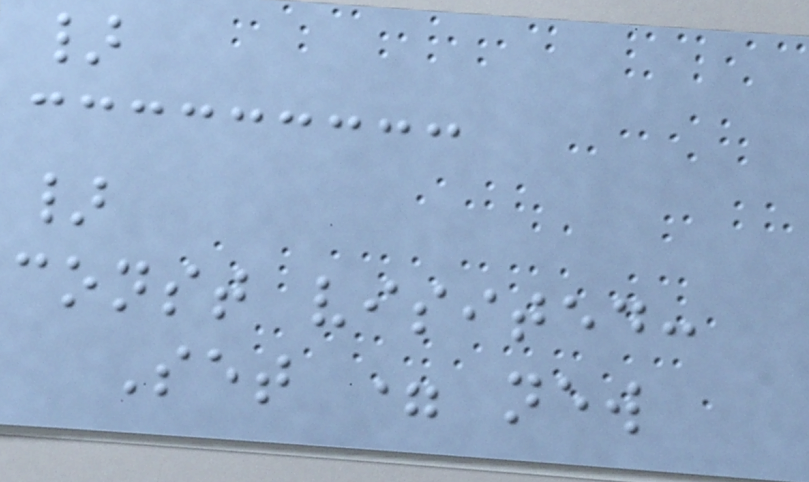}
}
const visited:
Set = new
